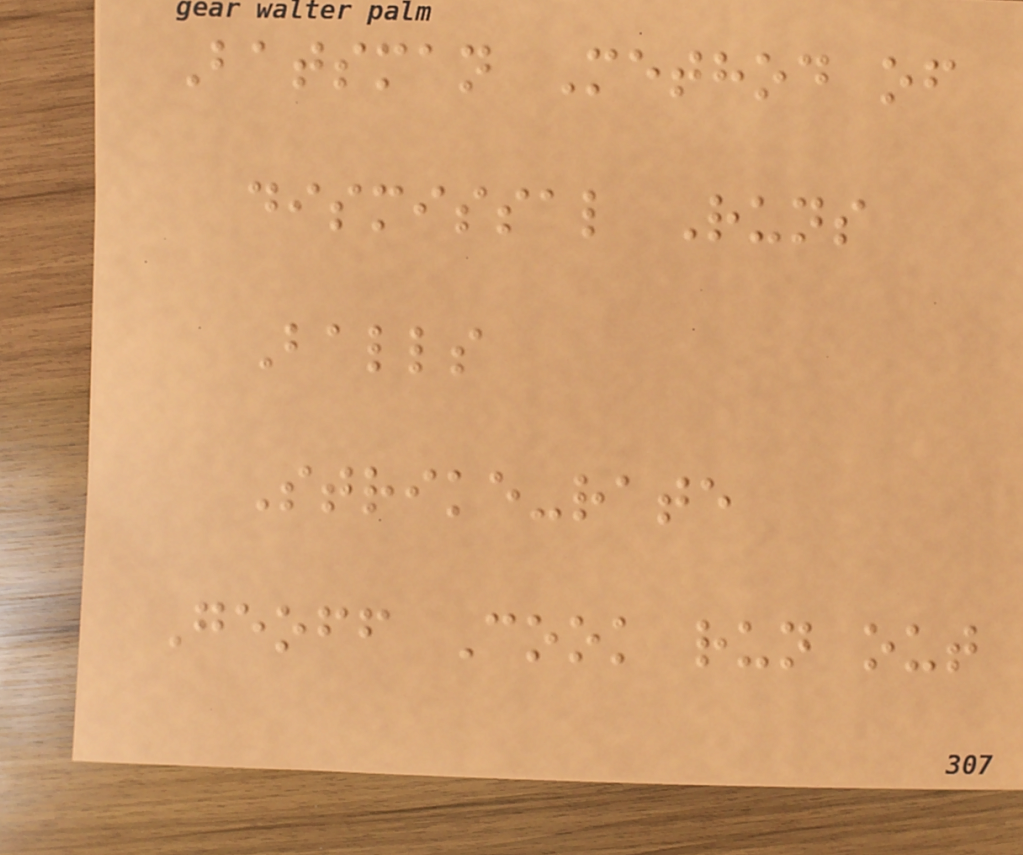Batsman Method of
dismissal Runs
Balls
Strike-rate
Geoff Cook run out
